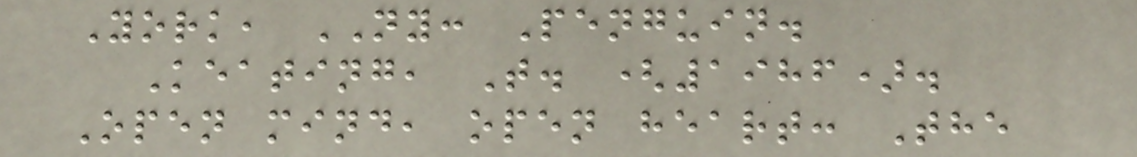York, NY: Penguin.
Keating, T. (1986).
Open mind, open heart: The
